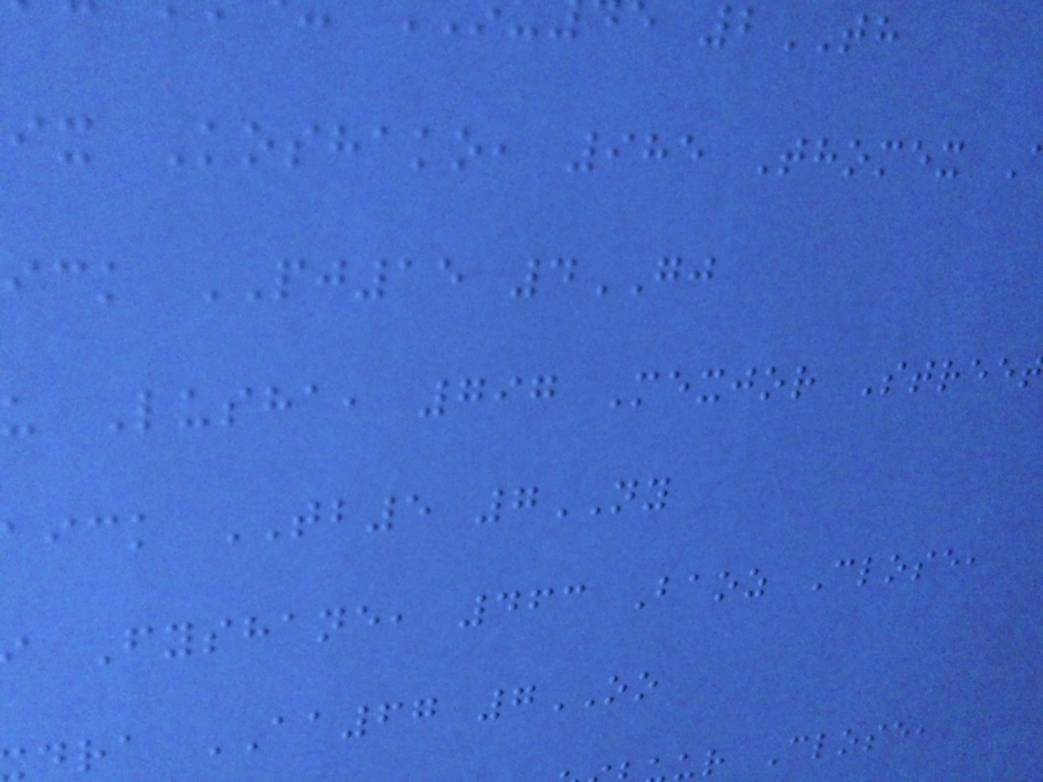ix Koshako, 985 Thomex
ick PJ15 4GJ
u Lusha, 797 Mexjor Stree
ick TB5 7NY
Fyshane, 463 Baoz Close,
dra AA67 7OO
ur Close,
